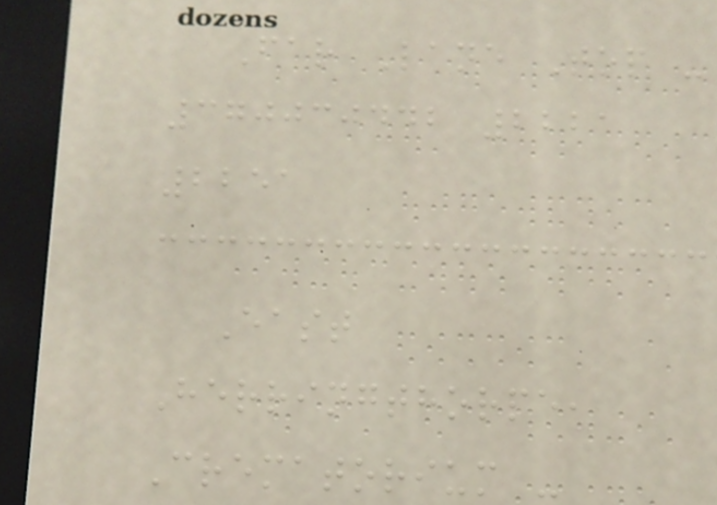Far Lane Top -
370030442 2221
2251
East
Herringthorpe,
Crematorium -
